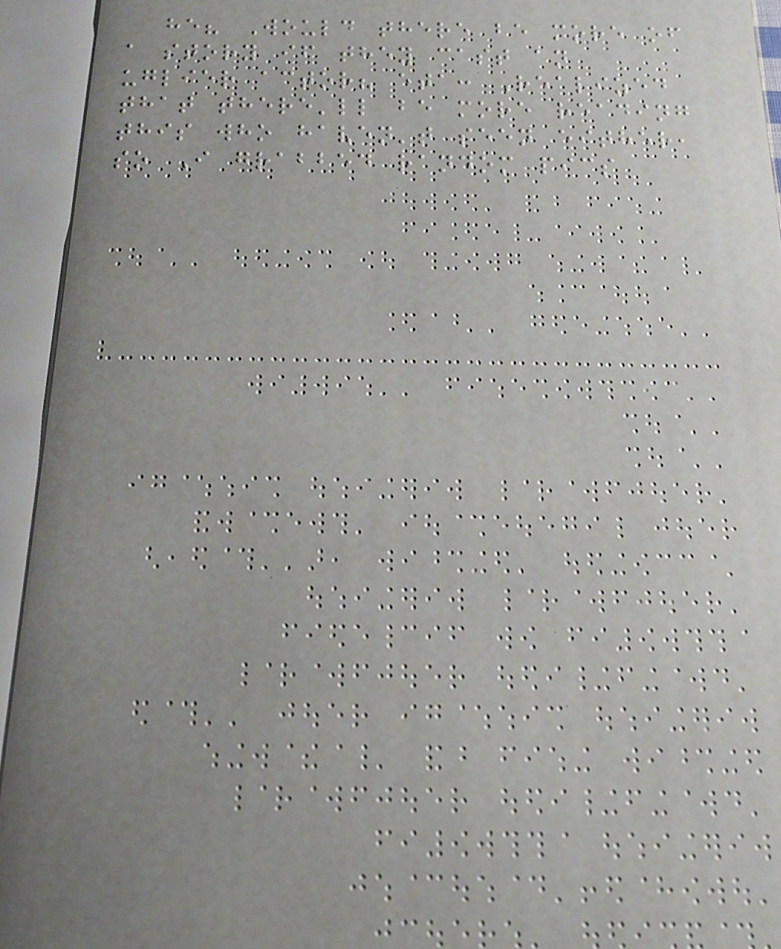he? Would there be more of
a story if they cast an
uglier actor? eta: Realized
that there'll be more reading
this who haven't seen either,
so I grabbed random pics
